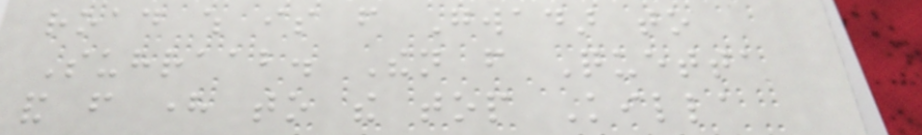road which is from Gwadar to
Suhraab. Then from Quetta
and from here to the top Killa
